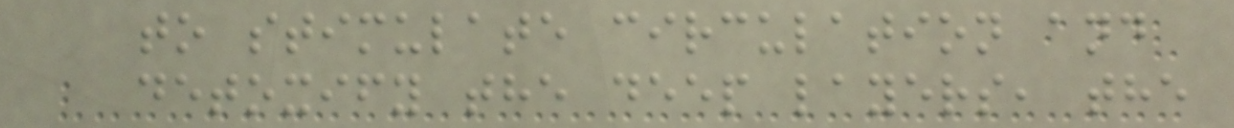to stimulate circulation and
detoxify the deep layers, the
